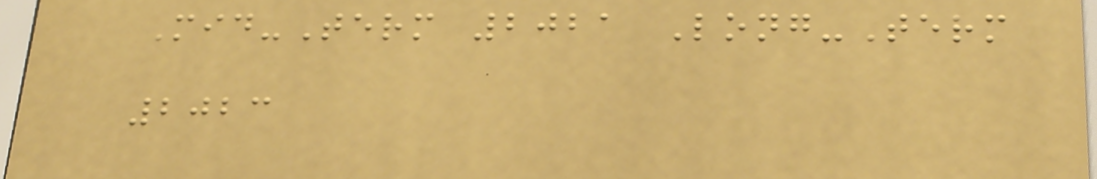Mid-Term 2021 Long-Term
2023
